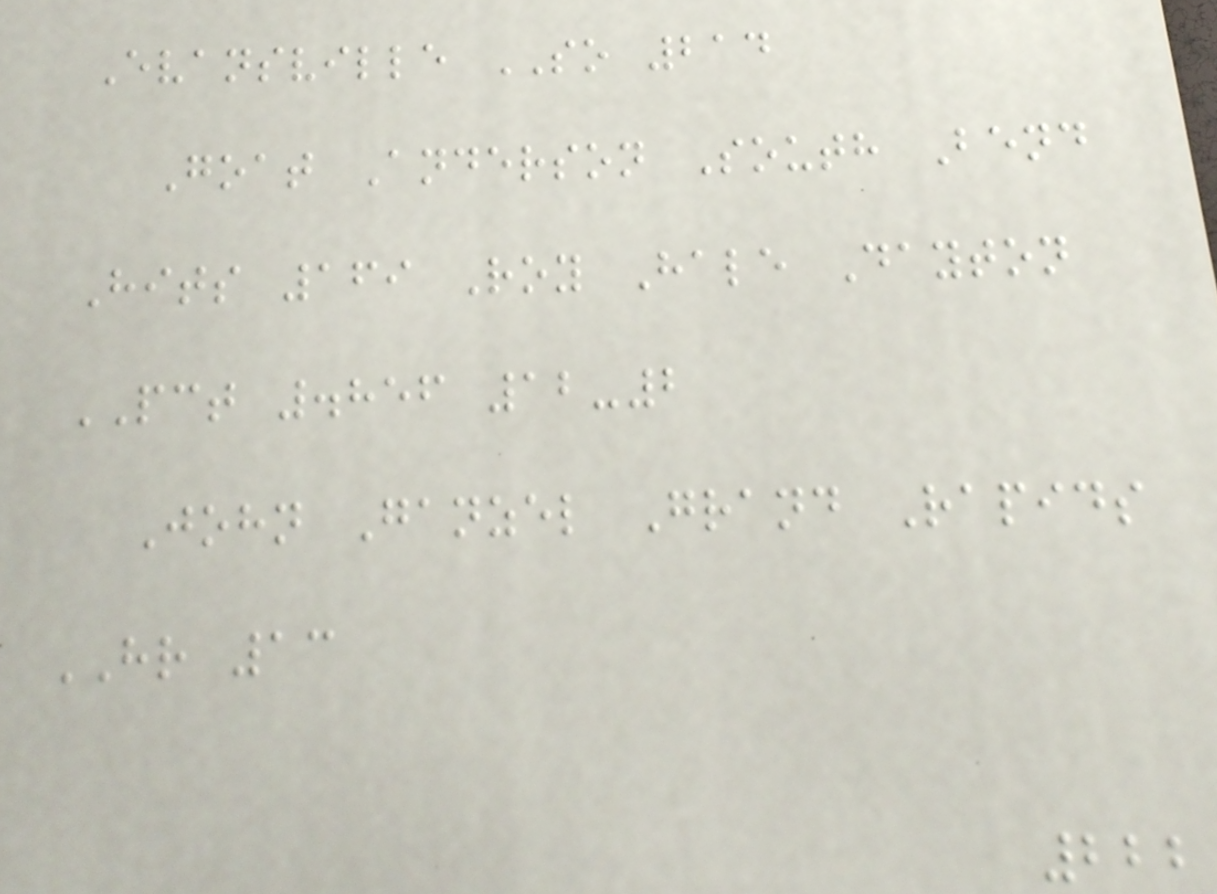Evansville SO 214
Goat Anderson South Bend
Hits 169 Roy Hale Dayton
PCT .856 12-2
John Ganzel Grand Rapids
HR 13
222
